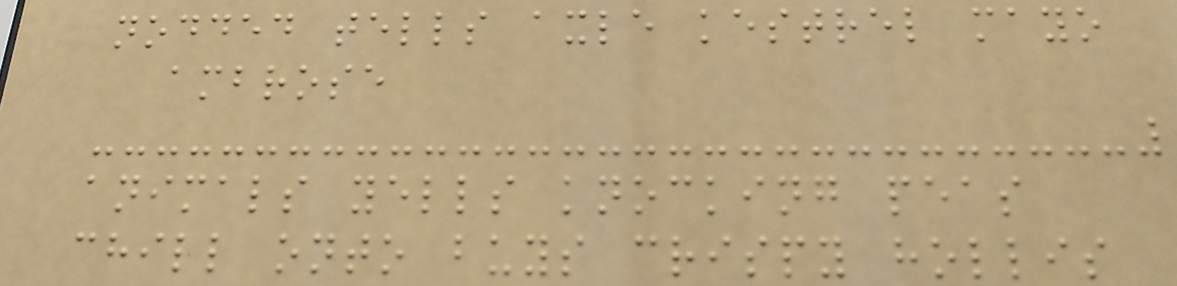nodded tells axle kestrel mayo
ambrose
animals yells knocking peas
chill onto buys crispy hollis
